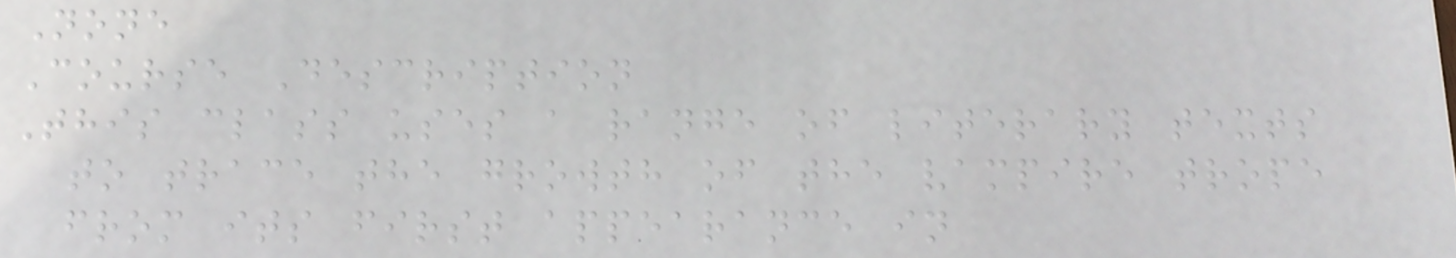None
Course Description
This class uses a range of literary texts
to trace the growth of the vampire trope
from its first appearance in
